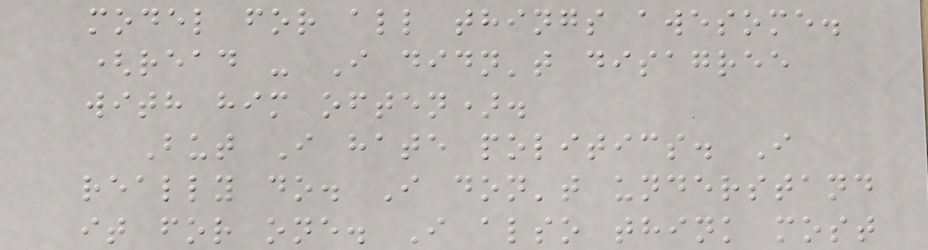model for all things awesome.
(read - I didn't disagree
with him often).
But I hate politics. I
really do. I don't understand
it for one. I also think most
